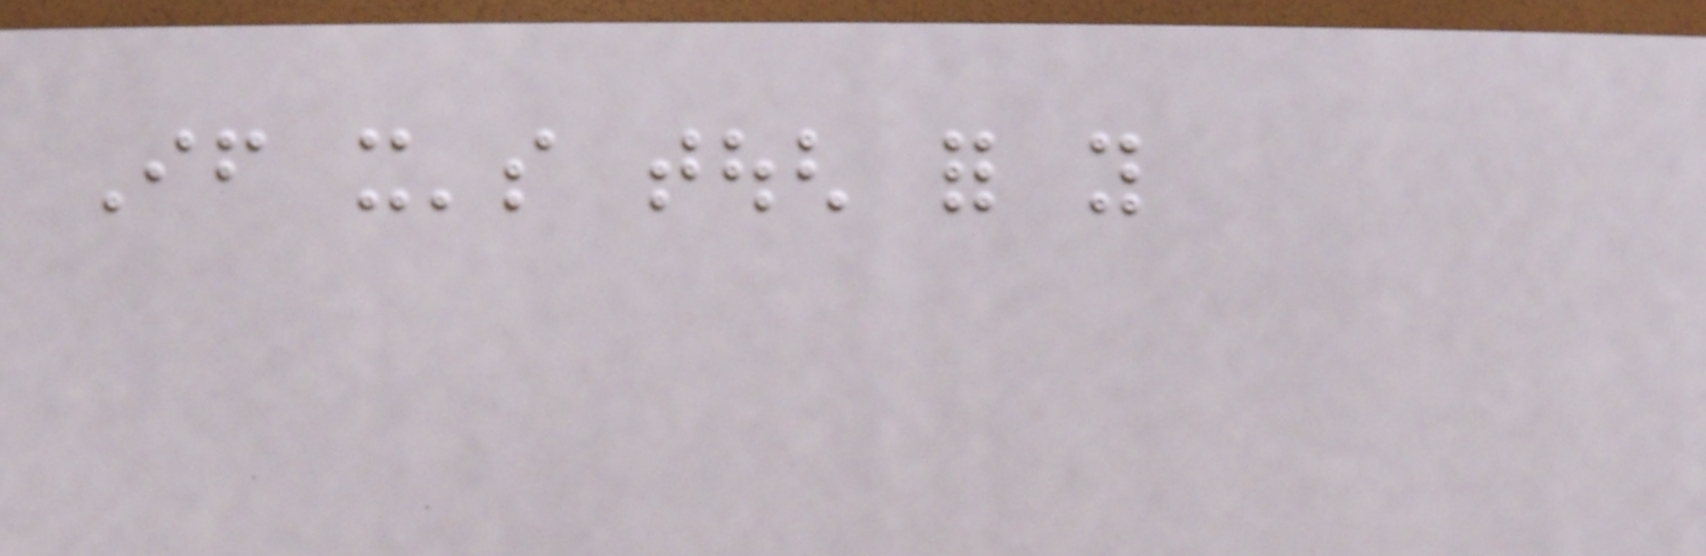If it's tough for you
